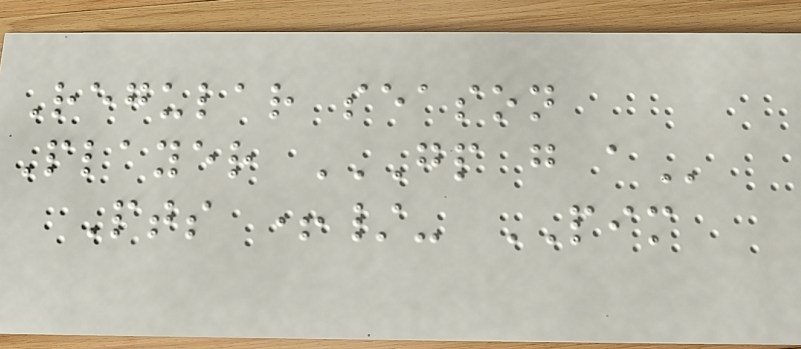Regular season
Player GP G A
Pts +/- PIM
